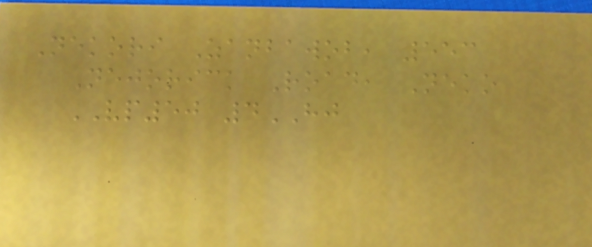Nekori Zanbawob, 553
Nejorick Road, Neko
VP50 4HJ
